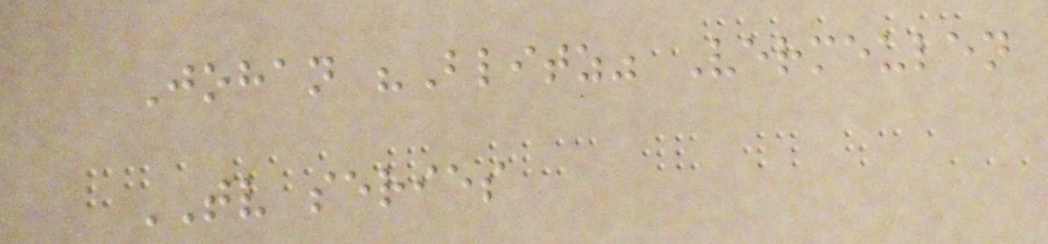Johan "Blitz" Vermeulen
TV series
